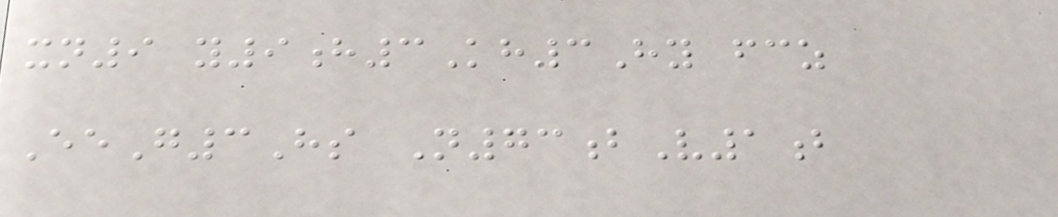xn9 y9h3Kh3Hy fcz
EeG3Hs N73bV1b
